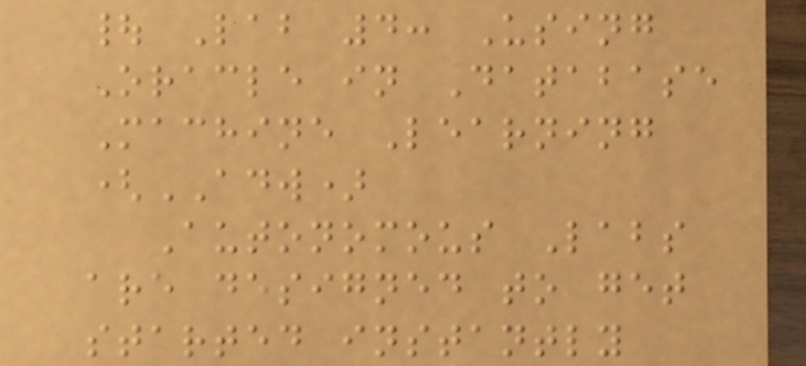| Lab 4: Using
Oracle in Database
Machine Learning
(ADW)
Autonomous Labs
are designed to get
started instantly
